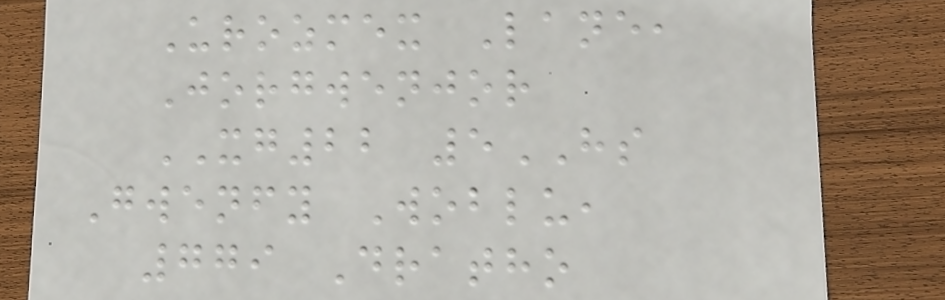Urozmex Lane,
Jorgwenjor
XG22 5HS
Gwenfy Woblu,
779 Dratho
